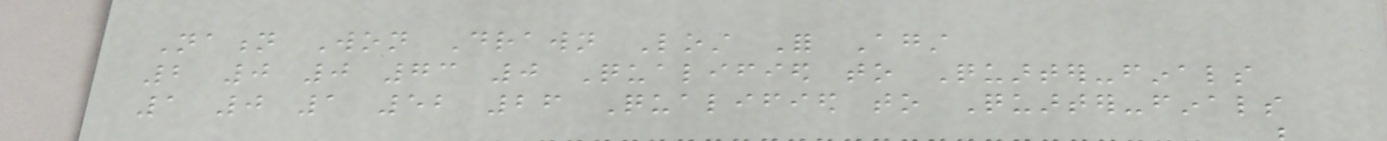Nation Won Drawn Lost For Against
2 0 0 73 0 Qualified to Quarter-finals
1 0 1 52 26 Qualified to Quarter-finals
